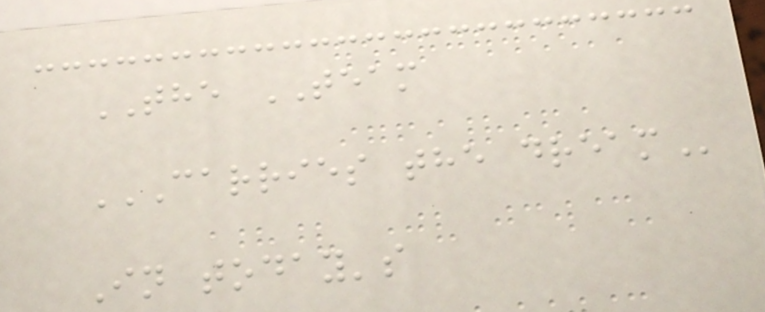THE TEAM
CARRIES THE DREAM
In today's
